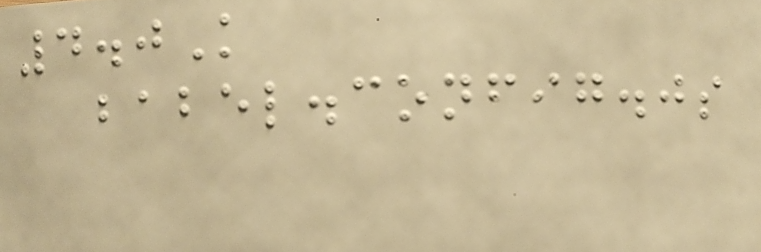4.0K
babel.config.js
